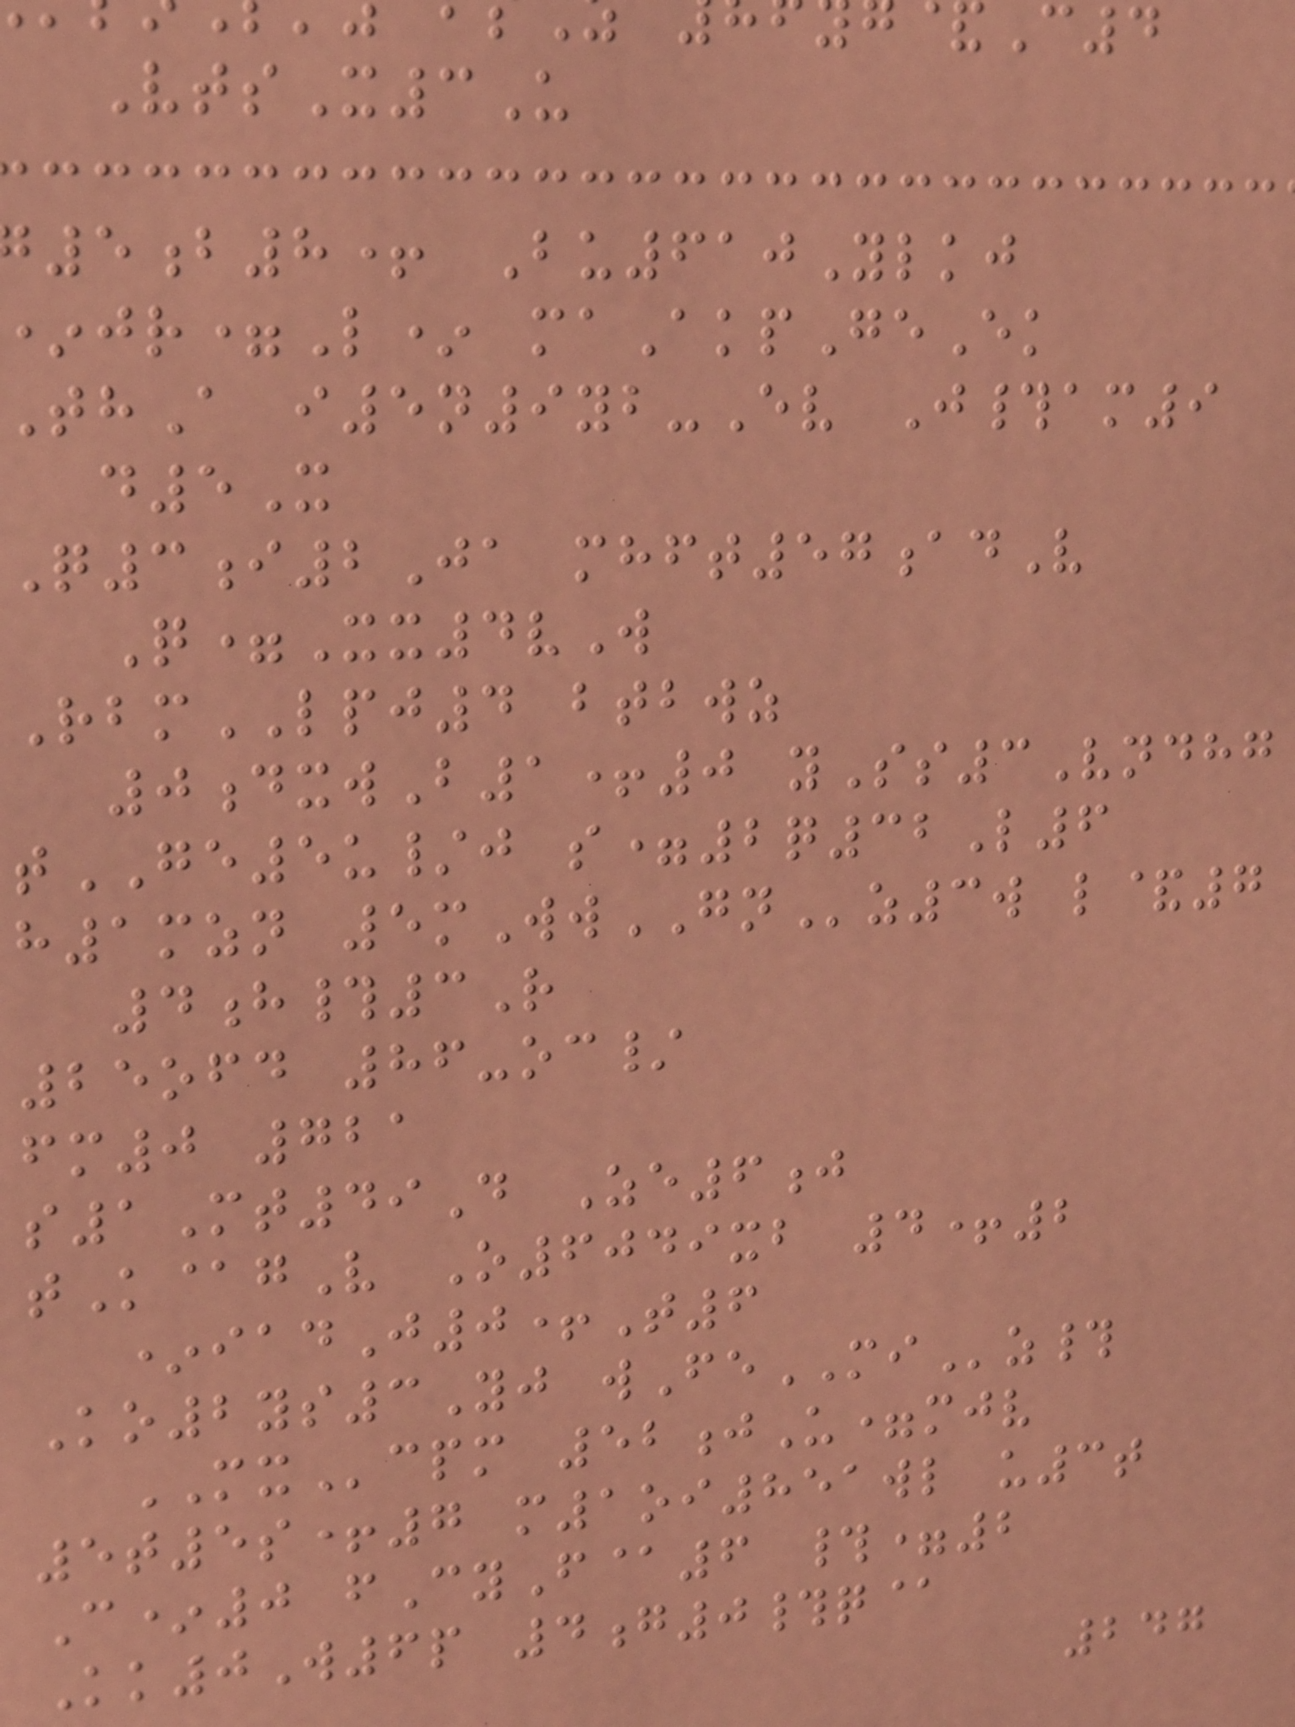VtsX3U
5b8+ Bu610Ylkj
jr=L* maAkpGeEk
hA i5n9yb-Ev J#am9
d5X
Q3i2Ja mhft57adV
Q=Xx4vW
RbmLPJ4 btbwz
0dxwB1+0 ySs3Vndhg
tGE5u/j s=2q32L6
h1mzn 5mWwGNz3w l&7
4h#3R
25ofd 86-oc/
fm0 721
s1Mt49D Ze6j
tK@gV O6049xb 4+2
*iadJ0+T6
Ko2ys3Yj wFeMIz#
MXcpm 52jU=mjv
5t5s+7 m1oi851wl u3t
C*0 fCyF@6 #=2
Kk0W6p 4g0#q@
247
